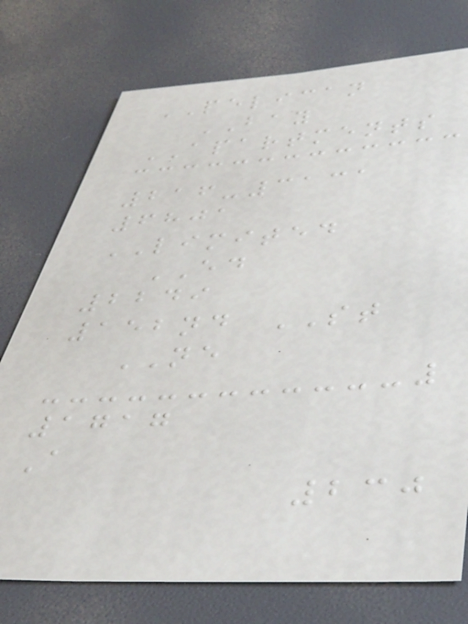PELICAN
BAY
APARTMENTS
216-3131
6801
LIMITED
ED
2249
152nd ST
NE
1717
A
230
